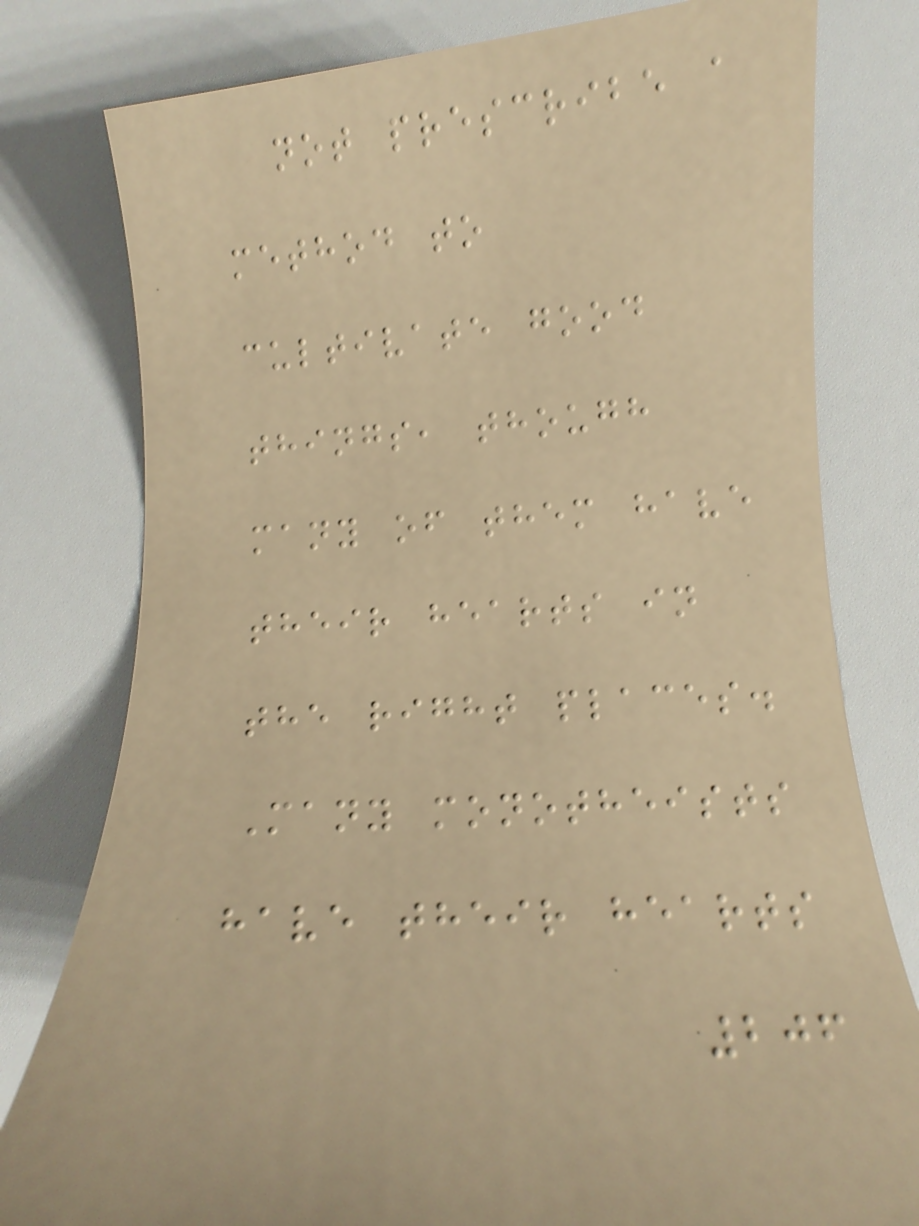not prescribe a
method to
cultivate good
things, though
many of them have
their hearts in
the right places.
Many monotheists
have their hearts
206
